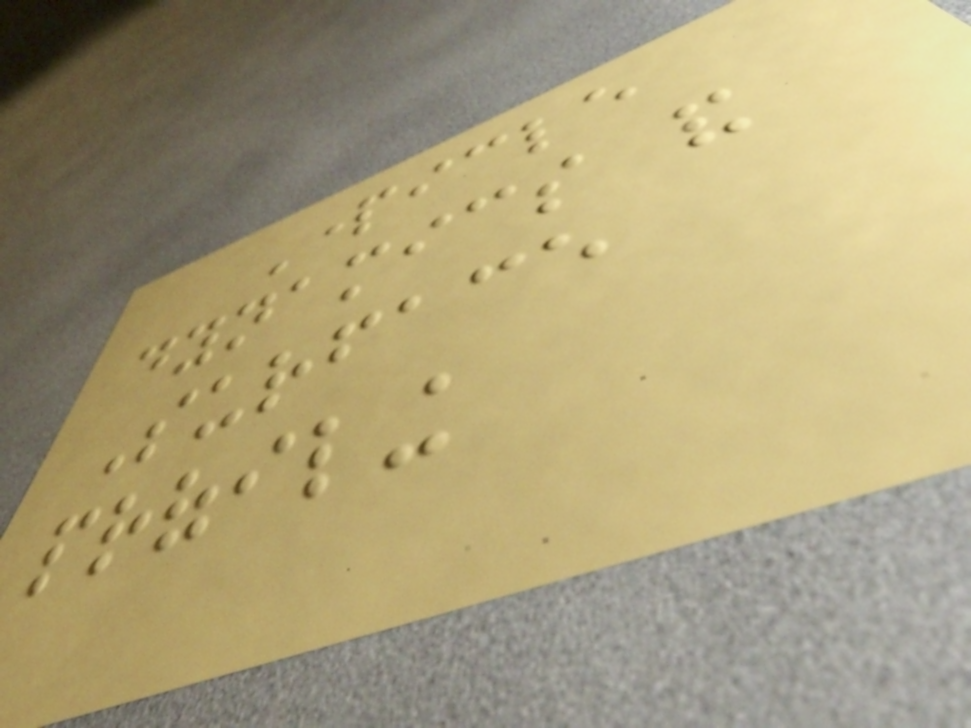Particle
dynamics and
Surface
profiling
